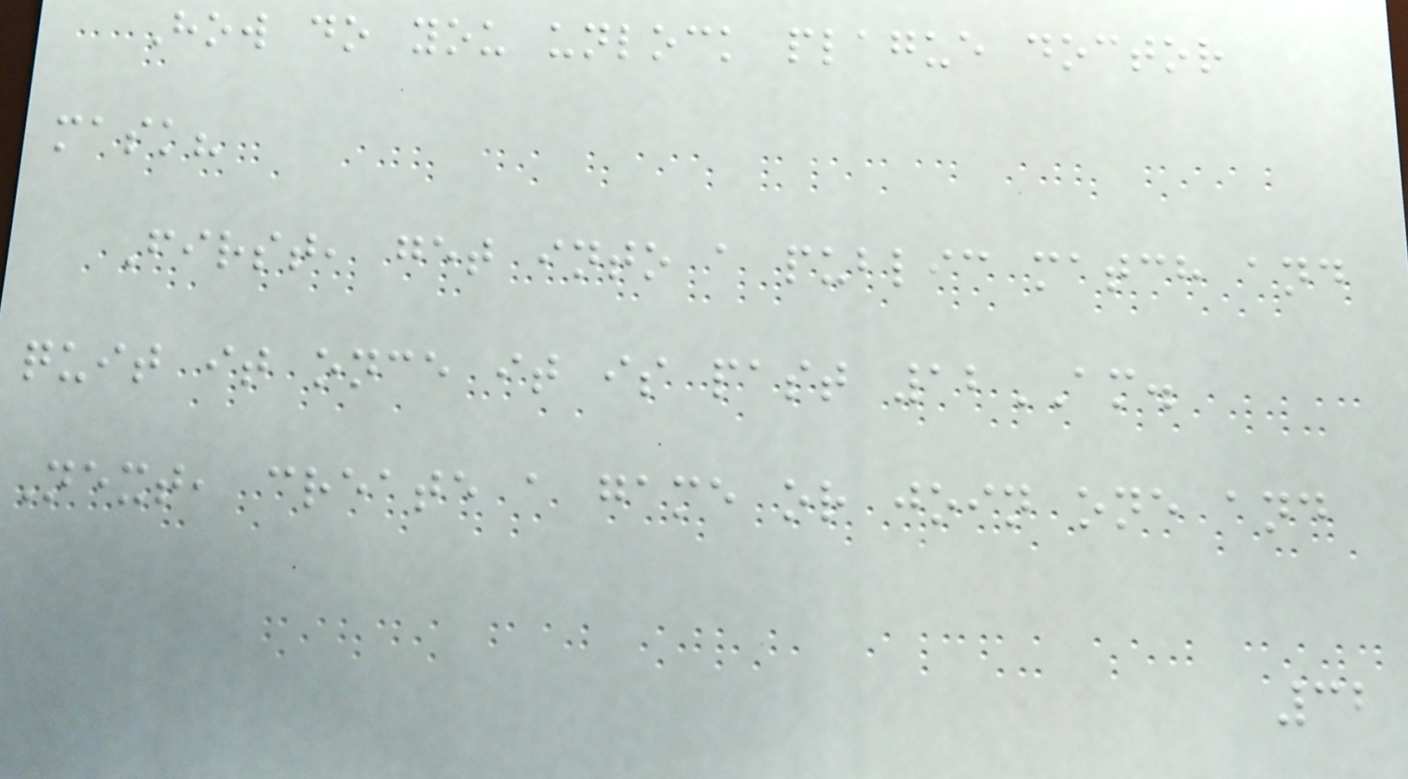How do you unlock plague doctor
mask?
First, get into a public match and
quit it once it is past 12AM.
Next, create a game or join one and
32
